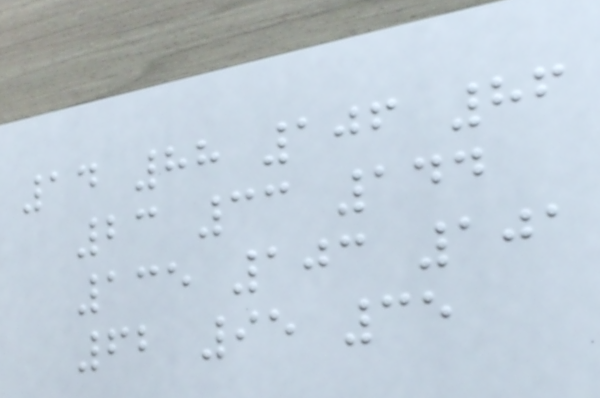14 88 106 86
23 33 144
135 103 101
62 95 35
